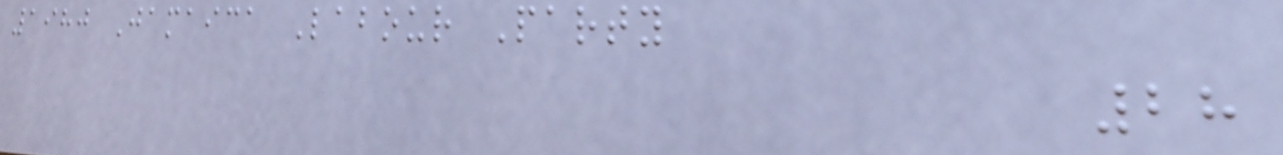1980 Jamaica Labour Party
28
